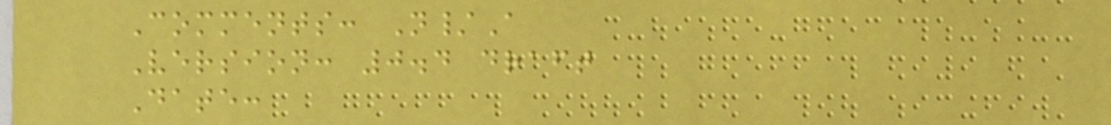Comments: N/A
Version: 0.4 draft
Date:
